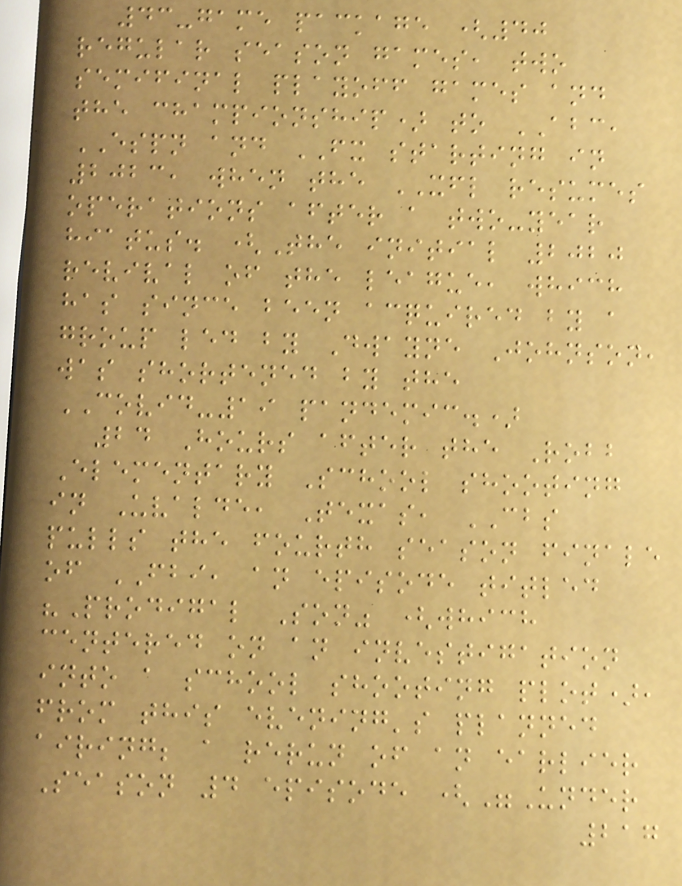43-game package (40
regular season games, two
semifinal playoff games and
the championship) to ABC,
ESPN and FX starting in
2023, when the XFL resumes
operations after a two-year
hiatus. (The initial 2020
revival of the league, which
has since been acquired by a
group led by Dwayne Johnson,
was shortened by the
COVID-19 pandemic.)
24 Hours after the Robb
Elementary School shooting
in Uvalde, Texas, CBS
pulls the fourth season finale
of FBI, an episode titled
"Prodigal Son" (which
centered on an investigation
into a school shooting plot),
from this evening's planned
airing; a rerun of an earlier
Season 4 episode ("Under
217
